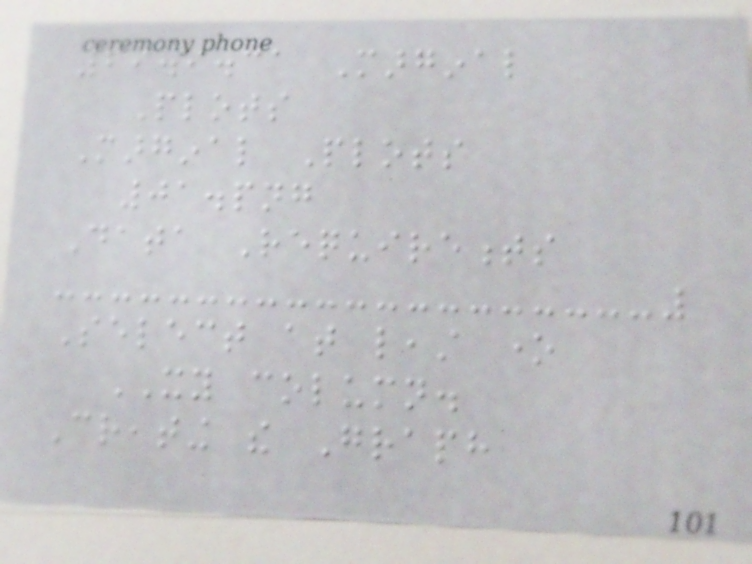29.9.31 Marginal
Plots
Marginal Plots
01.png
Data Requirements
Select at least one
XY column.
Creating the Graph
